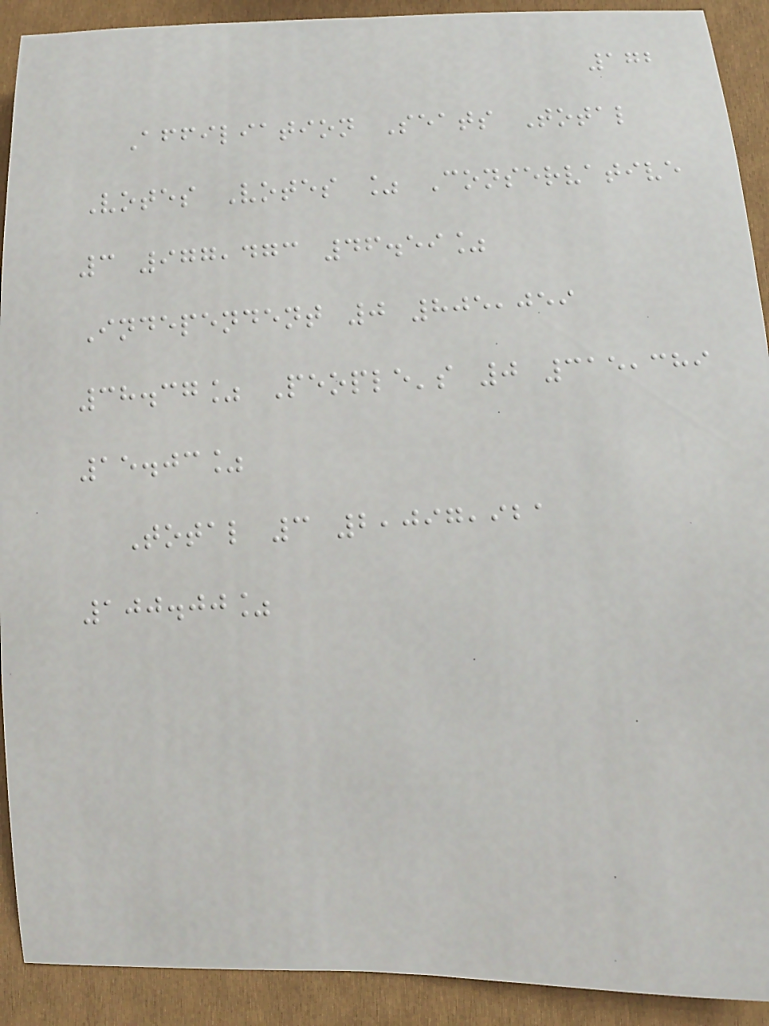172
Affiliation Seats Total
Votes Votes % Conservative
3 977,473 46.59%
Independent 0 805,059
38.37% People's 0 315,389
15.03%
Total 3 2,097,921
100.00%
